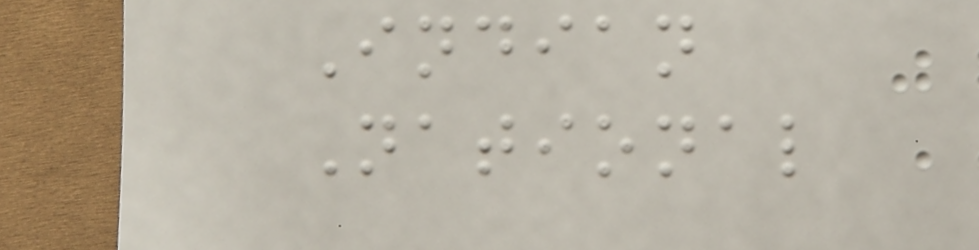Indian
National
